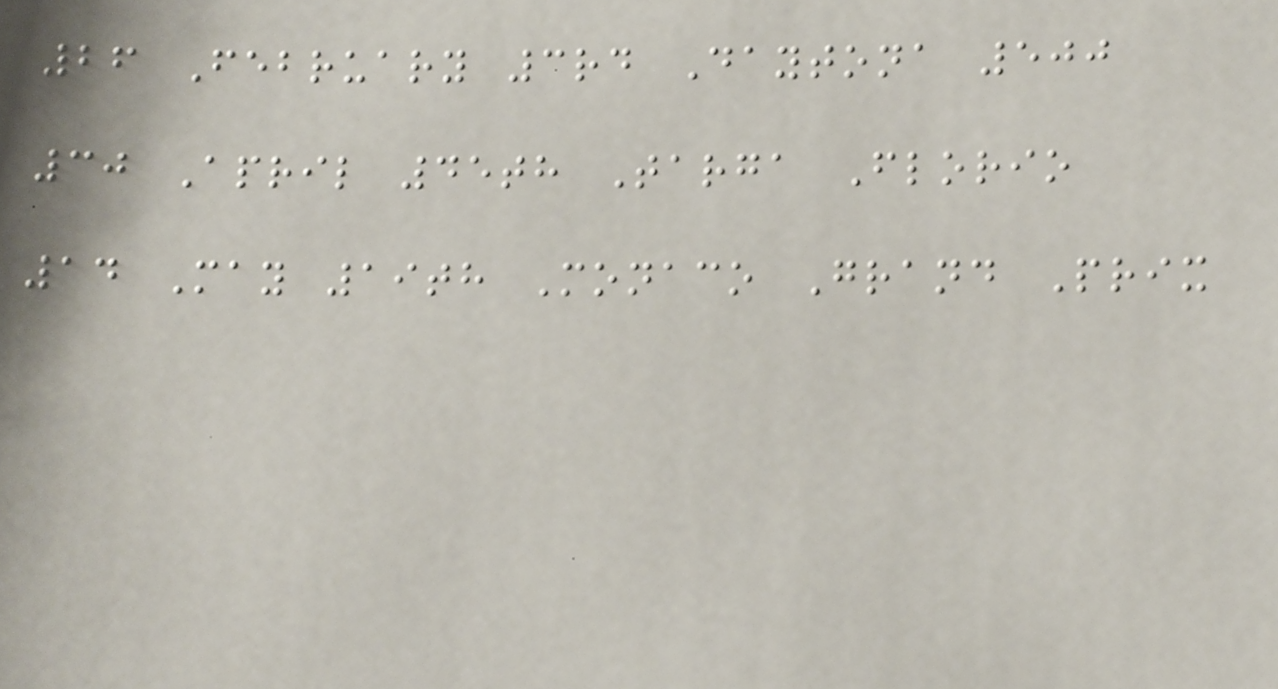26 February 3rd Daytona 500
30 April 45th Targa Florio
14 May 19th Monaco Grand Prix
